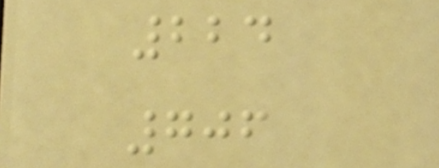224
706
